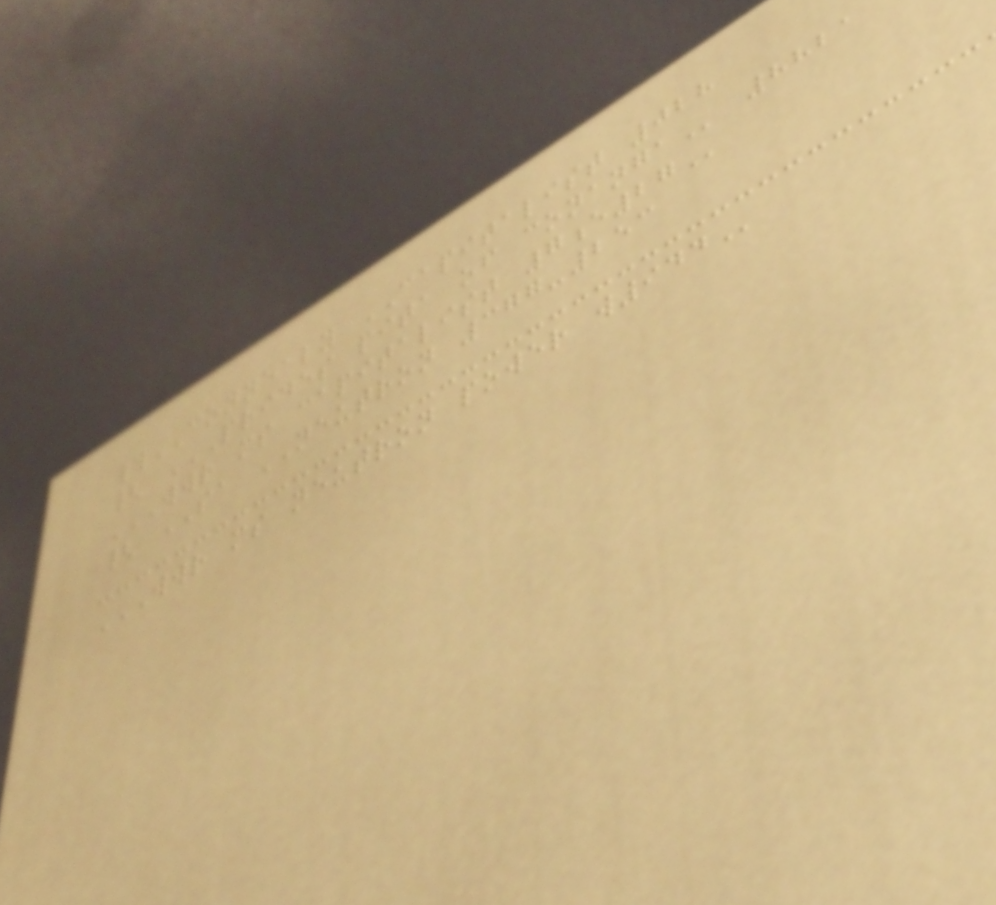#CONNEALY CAPITALIST 028
{ PRIDES PITA OF CONANGA 8821
WWR MS CAPITALIST 7E27
{ SA NEUTRON 377-253
WWR MS NEUTRON POWER W944
